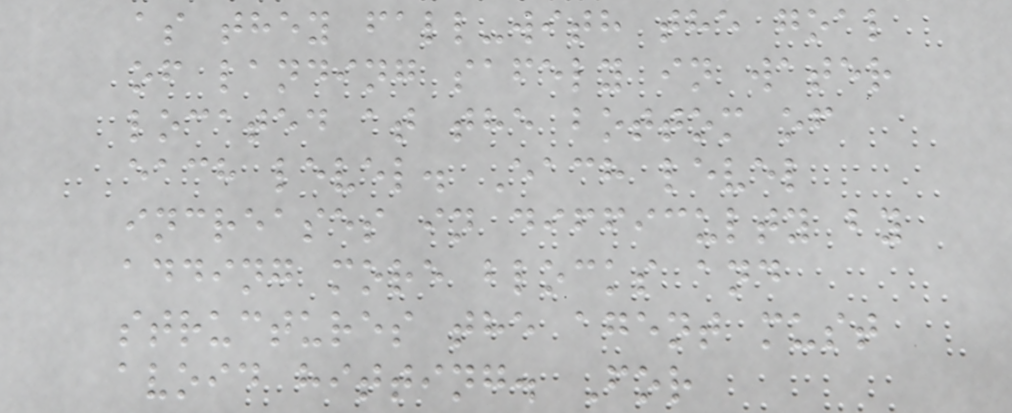as they fall-with the goal
of landing safely in water
located at the bottom of
each level. Each level
increases in difficulty by
adding more blocks and
structures the agent must
avoid hitting. For
